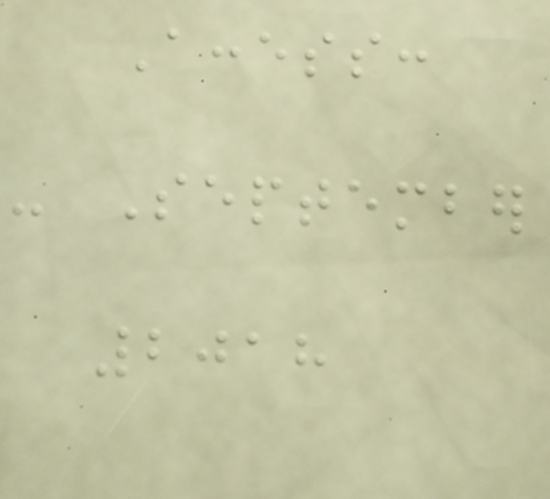Access:
- September
2018
